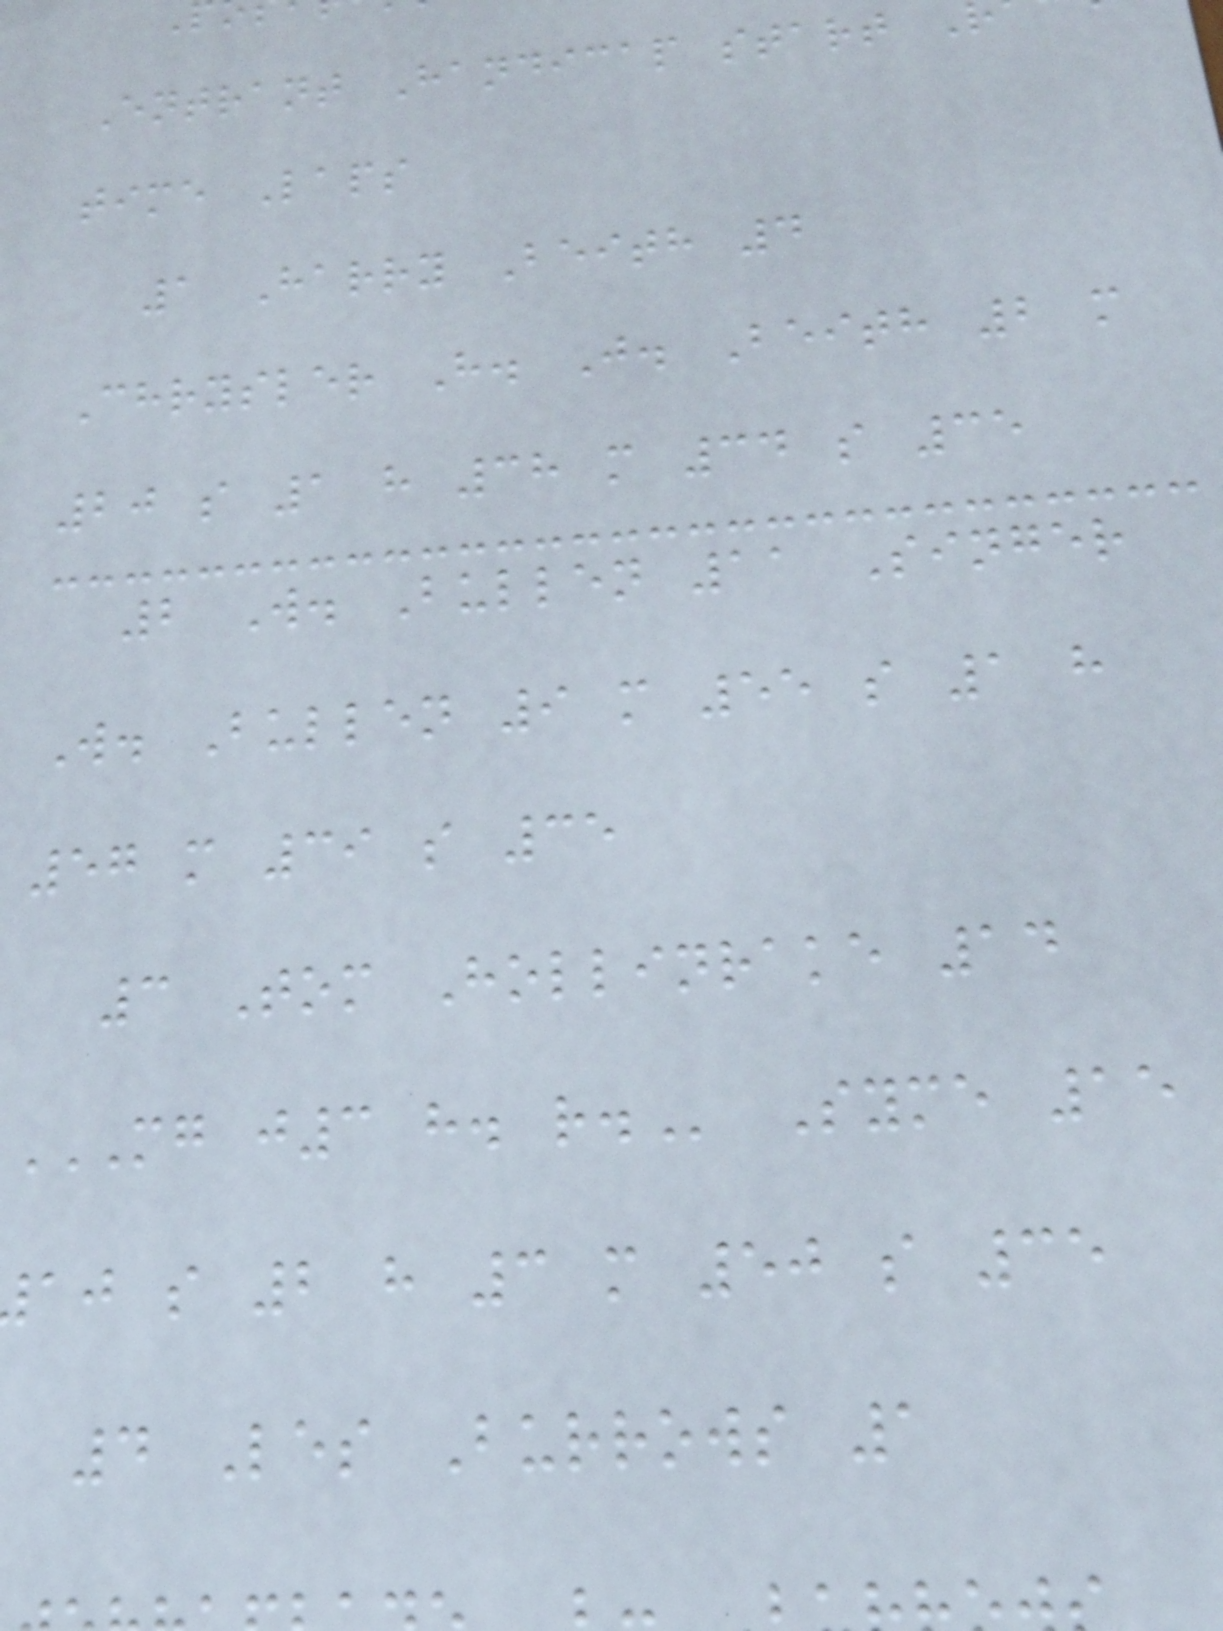Entrant Handicap start
time Laps
1 Harry Beith 4
Chrysler H. J. Beith 2 m
20 s 1 h 38 m 34 s 35
2 W. Bullen 11 Singer
W. Bullen 9 m 55 s 1 h
57 m 39 s 35
3 Tom Hollinrake 14
MG J3 H. R. Syme 15
aj s 2 h 3 m 50 s 35
4 Les Burrows 1
